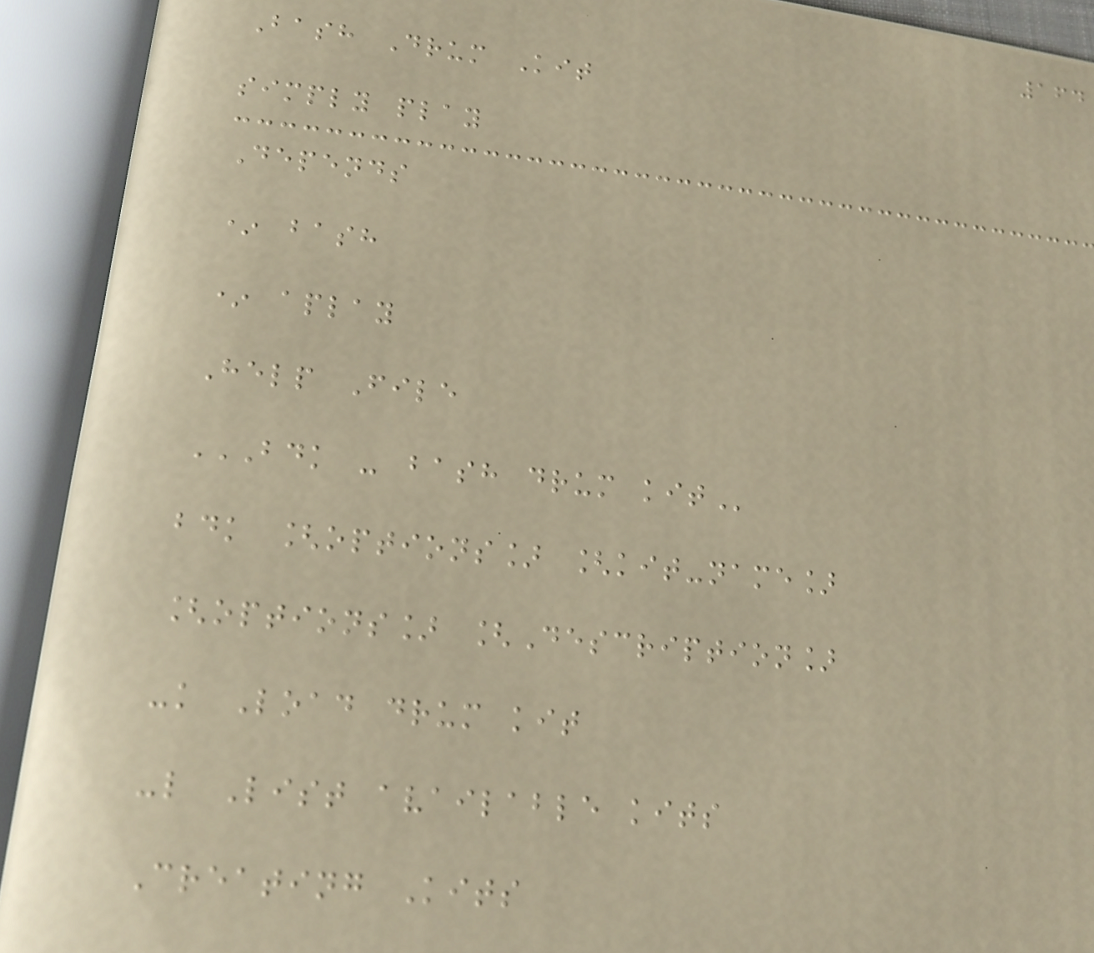164
Bash Drum Kit
simply play
Depends
* bash
* aplay
Help File
BDK - BASH DRUM KIT
bdk [options] [kit-name]
[options] [Description]
-k Load drum kit
-l List available kits
Creating Kits
